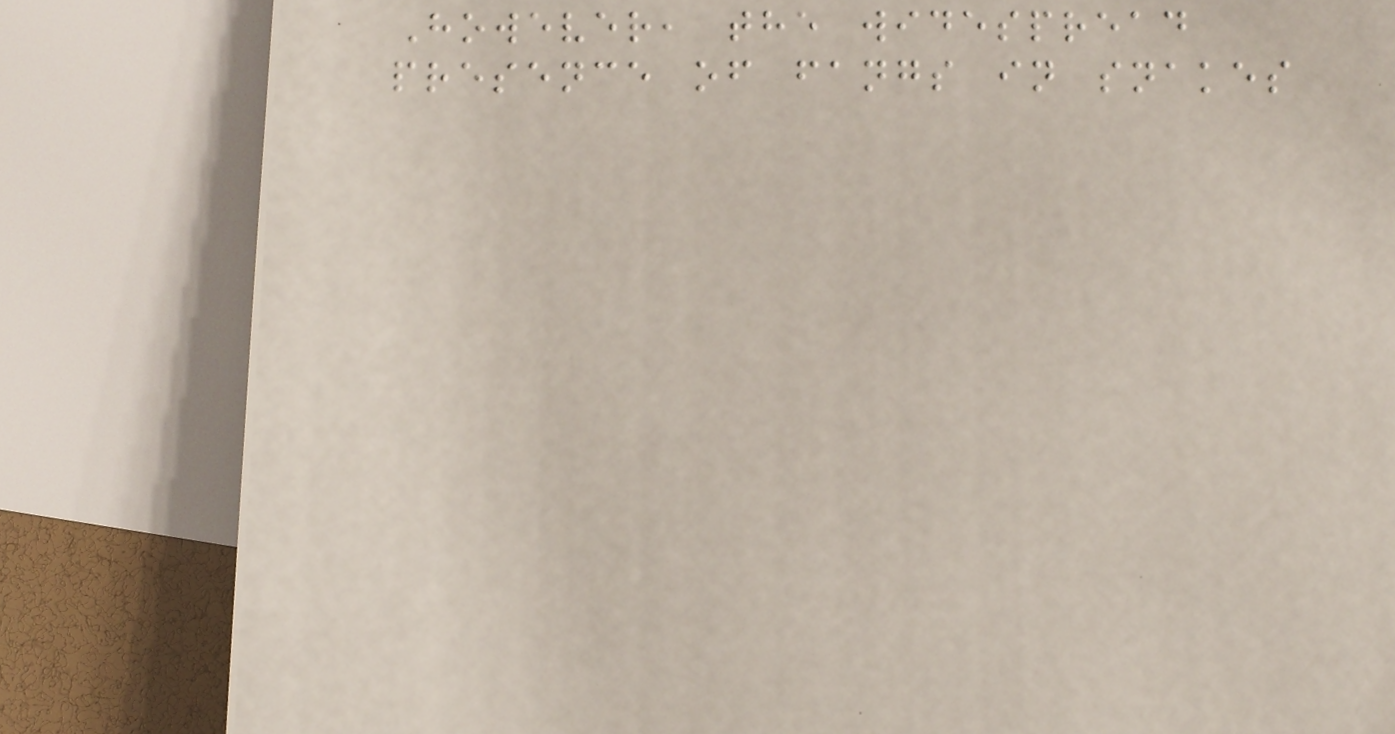However, the widespread
presence of fangs in snakes
